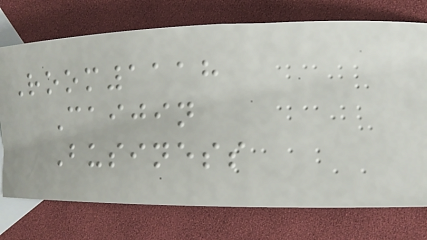Room1118
Caijin
Business
